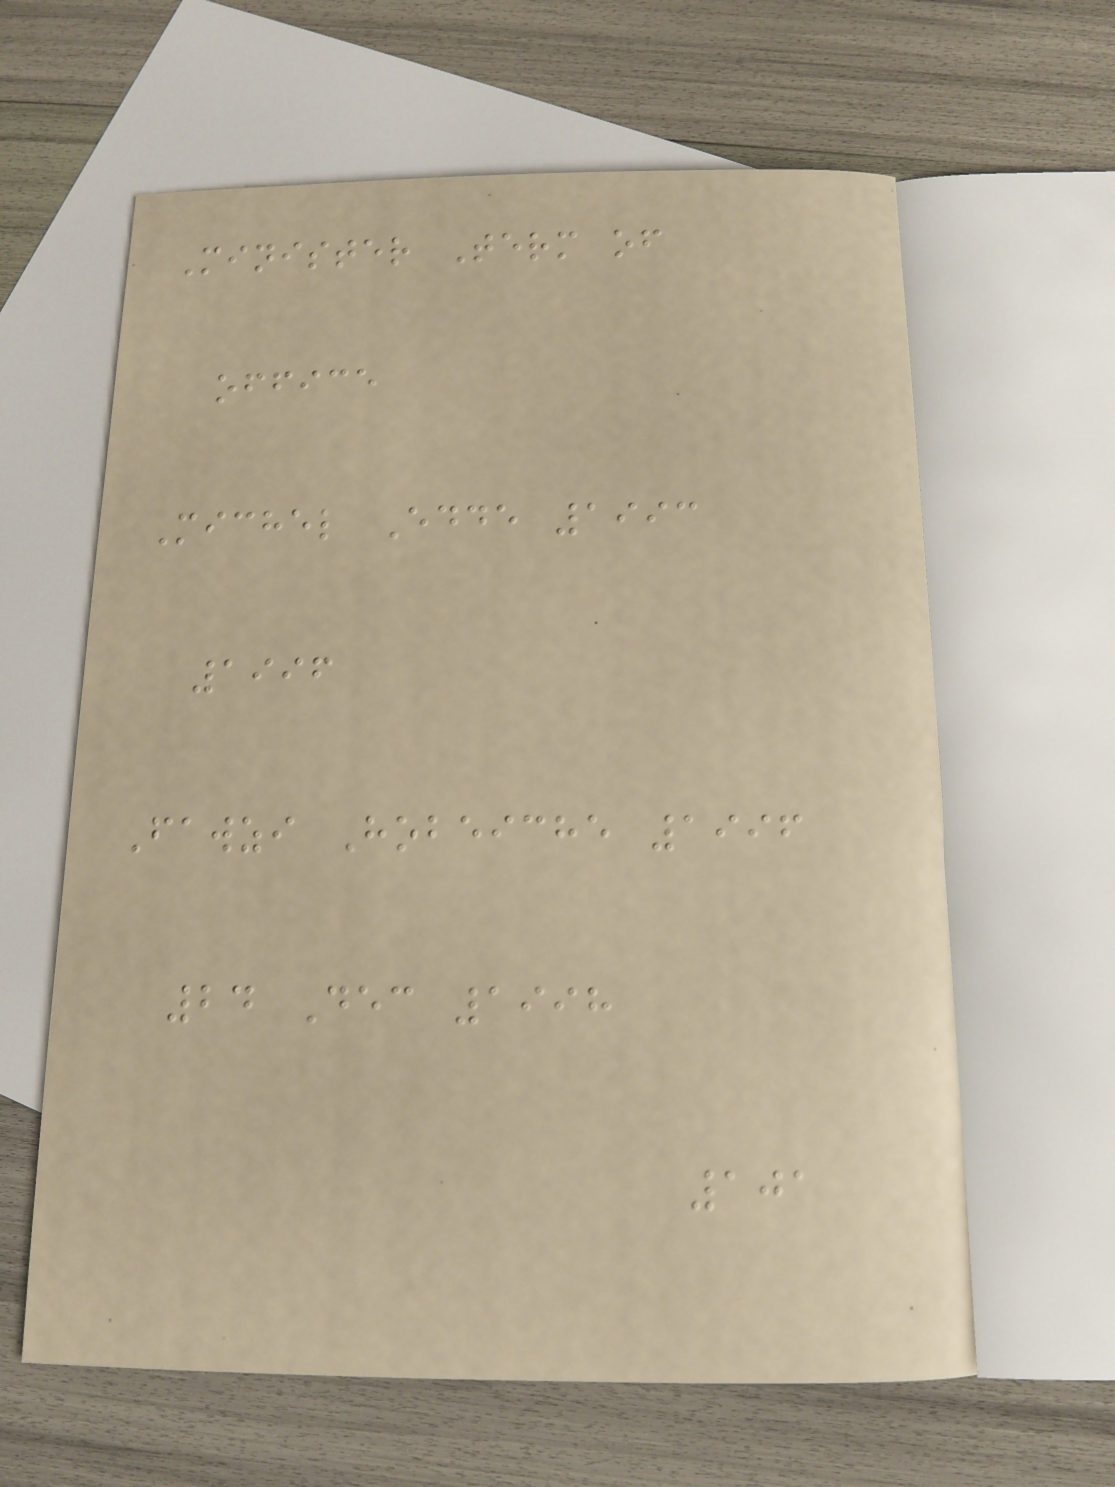Minister Term of
office
Michel Edde 1993
1996
Fawzi Hobeiche 1996
24 Dec 1998
101
